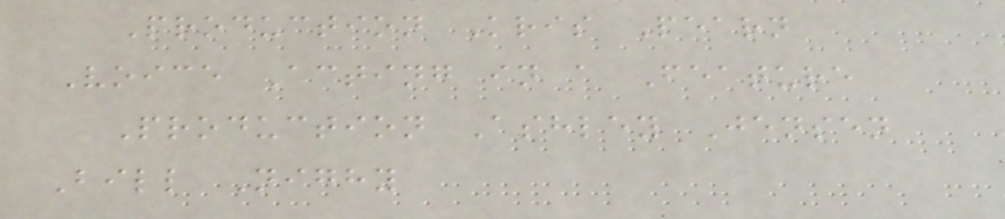Production Kris Pearn
Voice Acting in a Feature
Production Ashley Jensen
Bill Nighy
